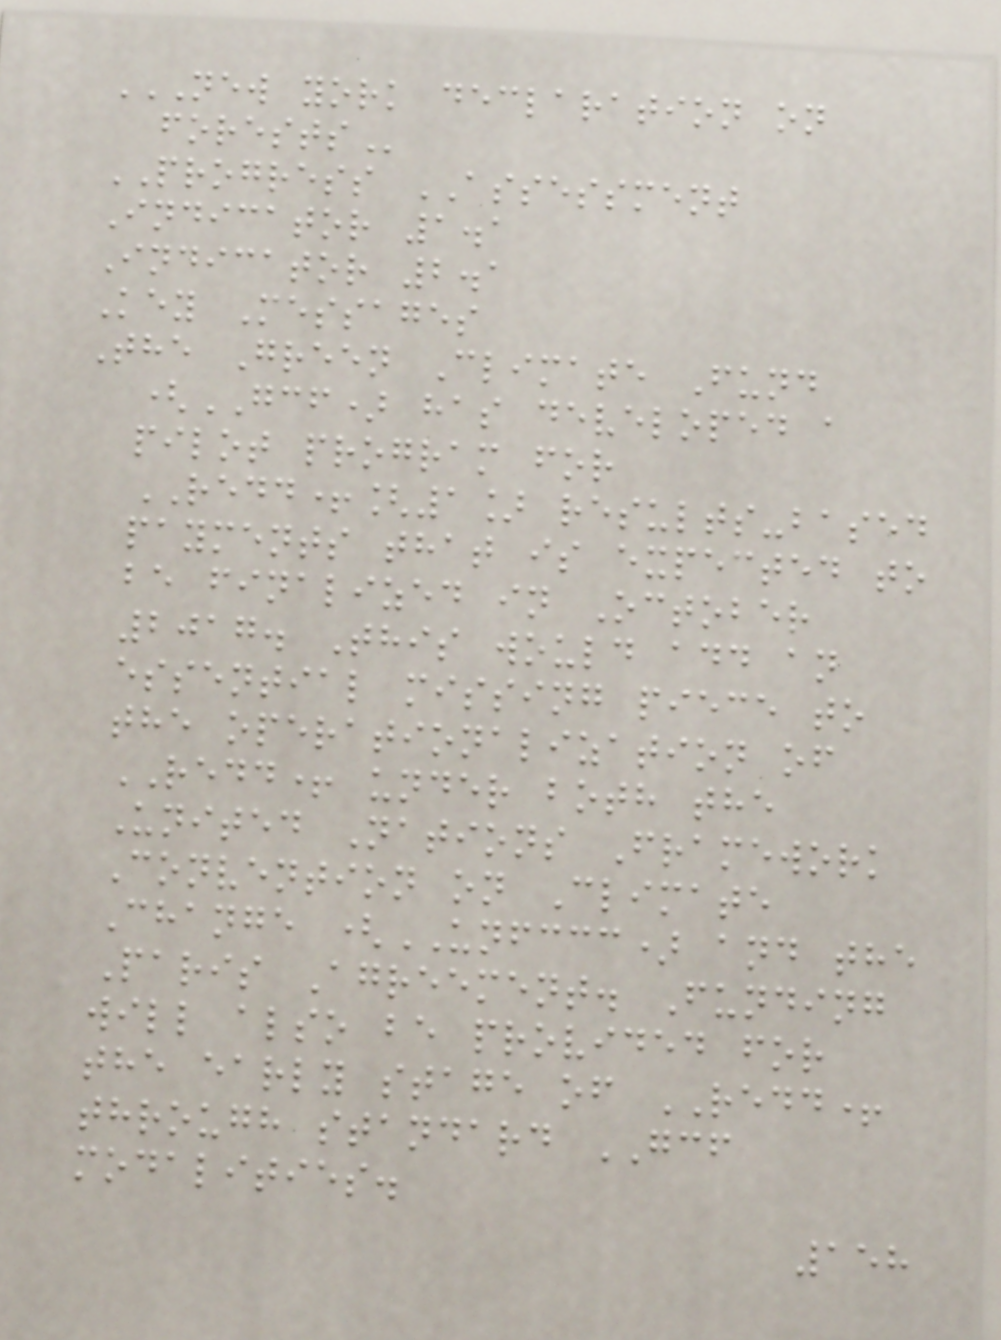NEW YORK DECLARATION ON
FORESTS
PROGRESS ASSESSMENT
Indicator 1.1
Indicator 2.1
Key Messages
The Green Climate Fund
(GCF) has developed a
pilot program for
REDD+[1] results-based
payments that is expected to
be finalized in October
2017. This would add an
essential missing piece to
the operationalization of
REDD+ under both the
United Nations Framework
Convention on Climate
Change (UNFCCC) and the
Paris Agreement. Funding
will also be provided for
the early stage of REDD+
through standard GCF
modalities.
158
